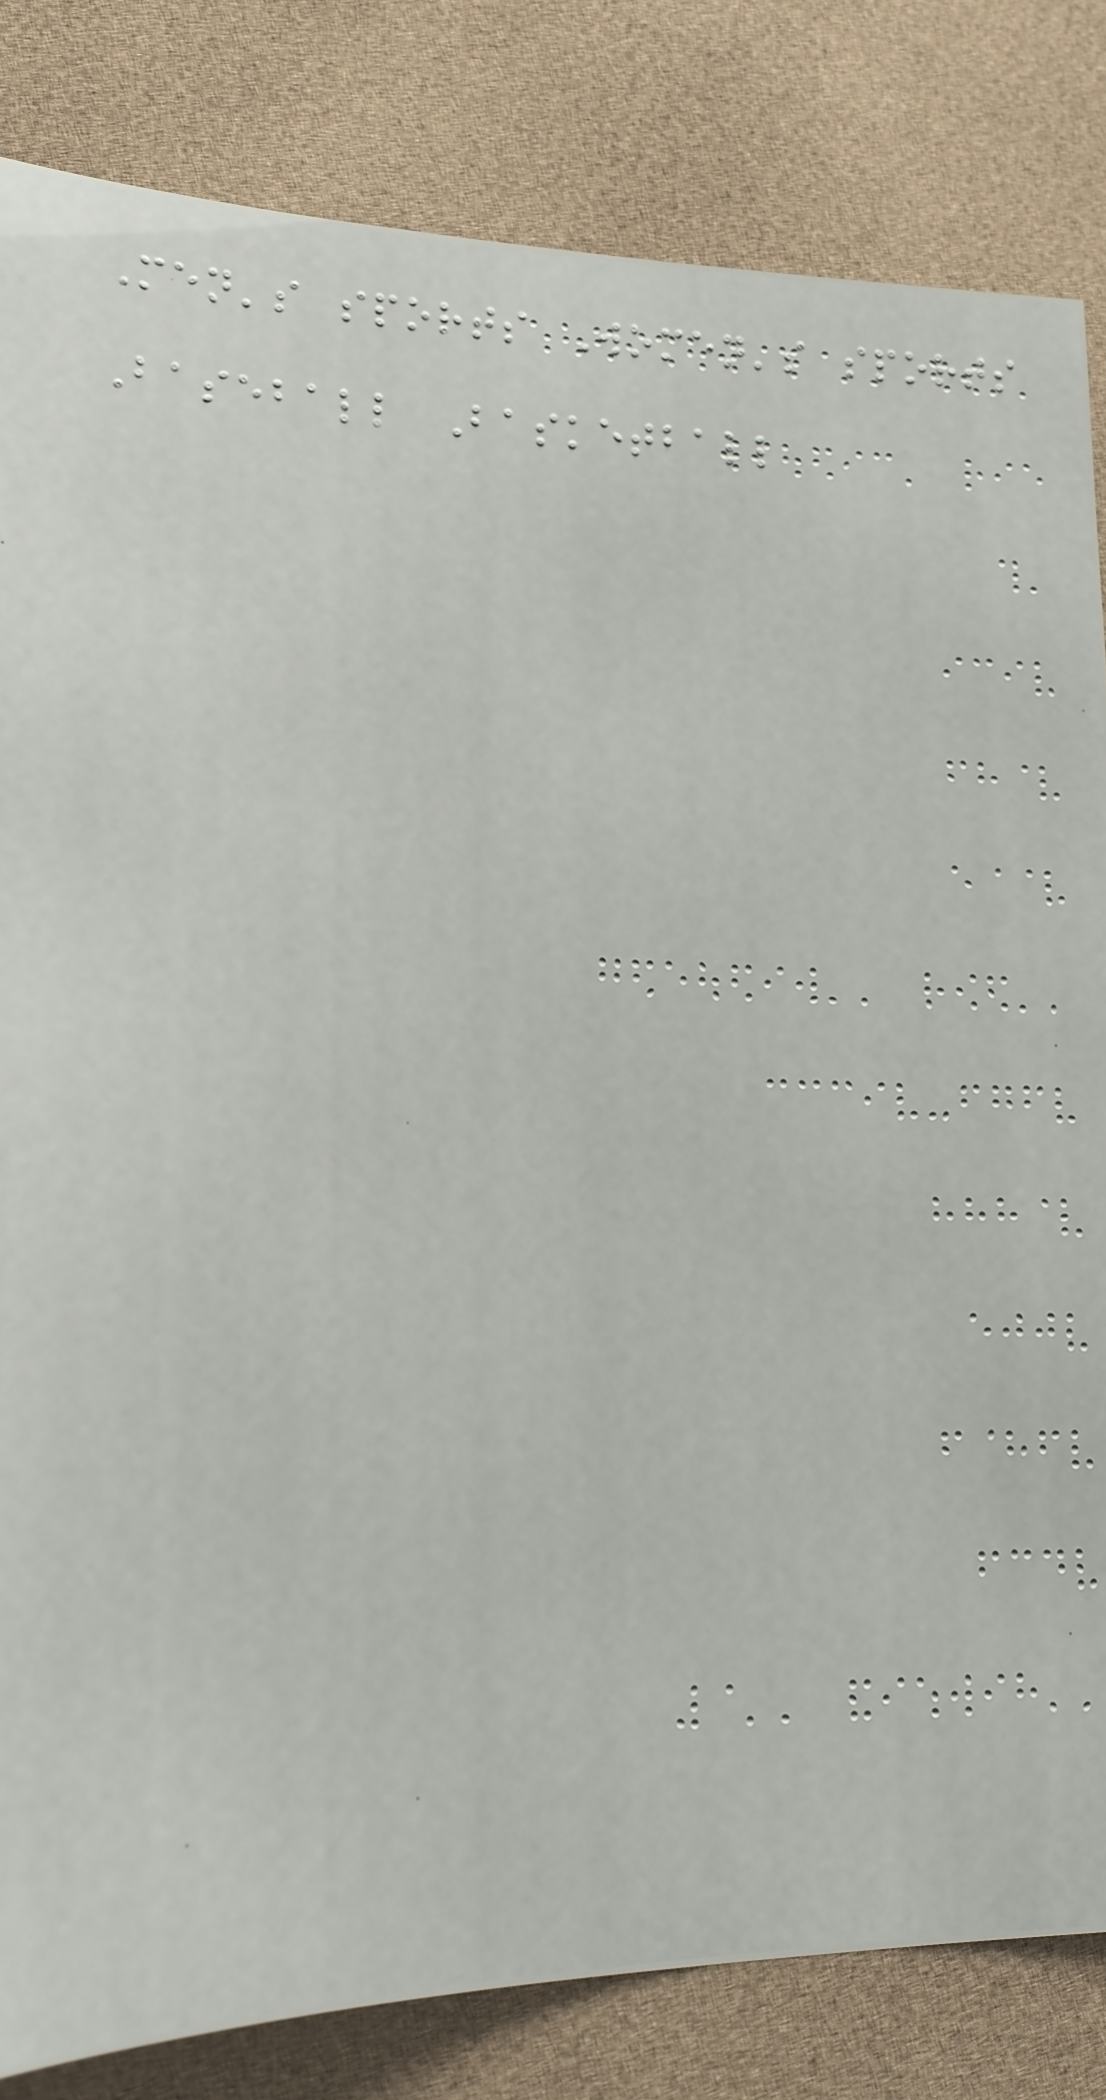Men's sports Women's sports
Baseball Basketball
